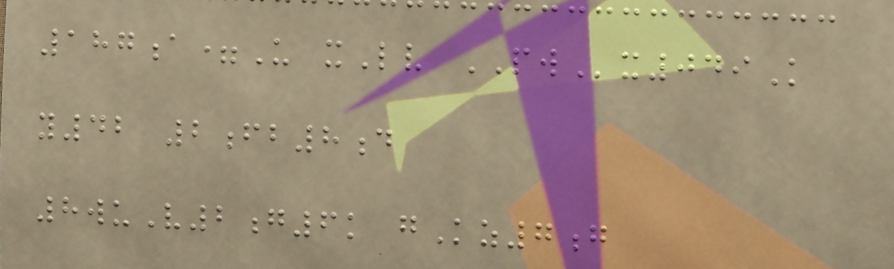187a=U xLv PWx049K
y42 2fb8d
8wuV2g6k gKz7g
